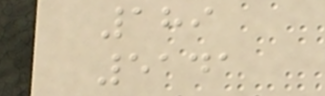189
5141
